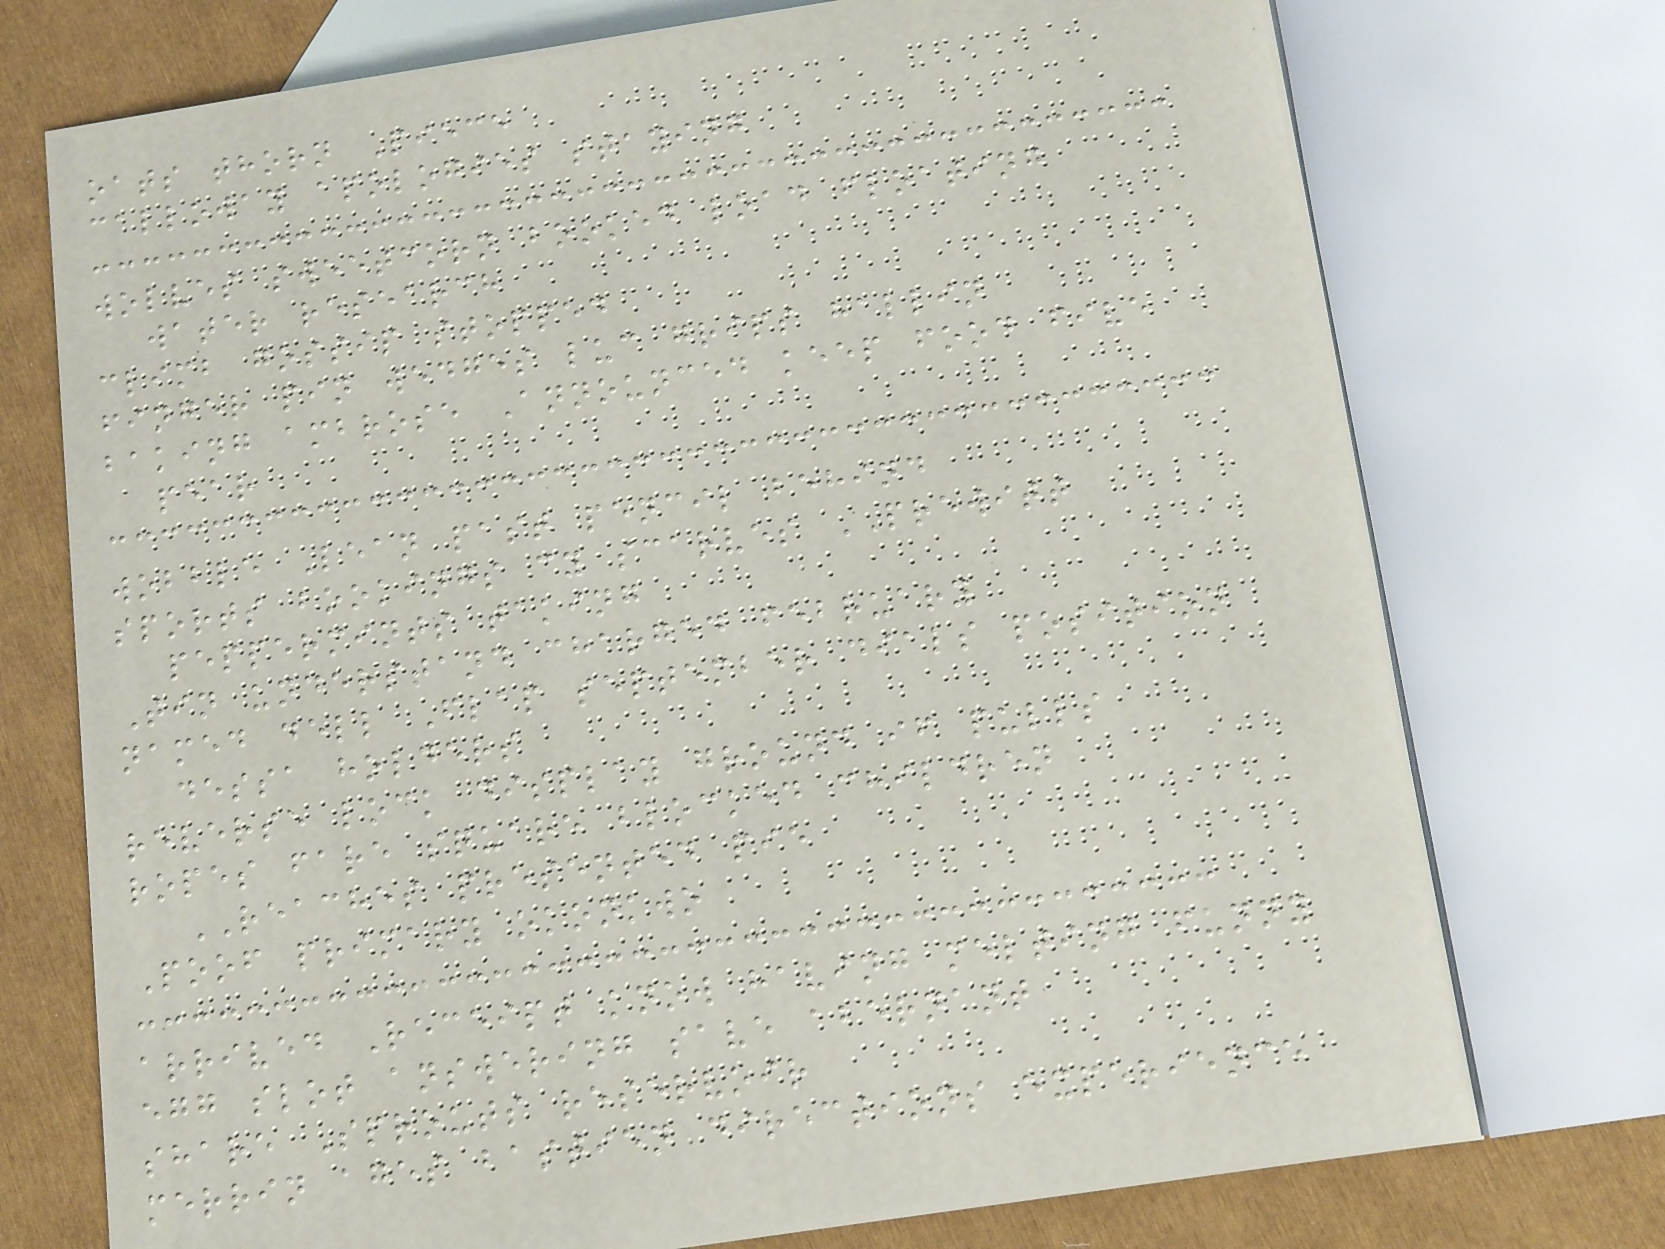oats thorn Piece
calloway apologies staying
wolves sweetcorn booked load floating
water research
climb gossip stopped
finger pin wedges luc grips hallin
baking ambrose Announced keep food five
pear
wobble Lean past pencil behind
sports bookings cy scarves PREWITT
peppermints taking
Tin understand charged february
named dell Flap september dials position
dessa holders
reverse lock display ground if pulls
ropes fare square blocked children
REACHES presented pie
Poof primary okonkwo
arrived Receipt know having melting funny
egg slot answering save abernant
share Sprouts reservoir
merrin ages bastien directions experience
